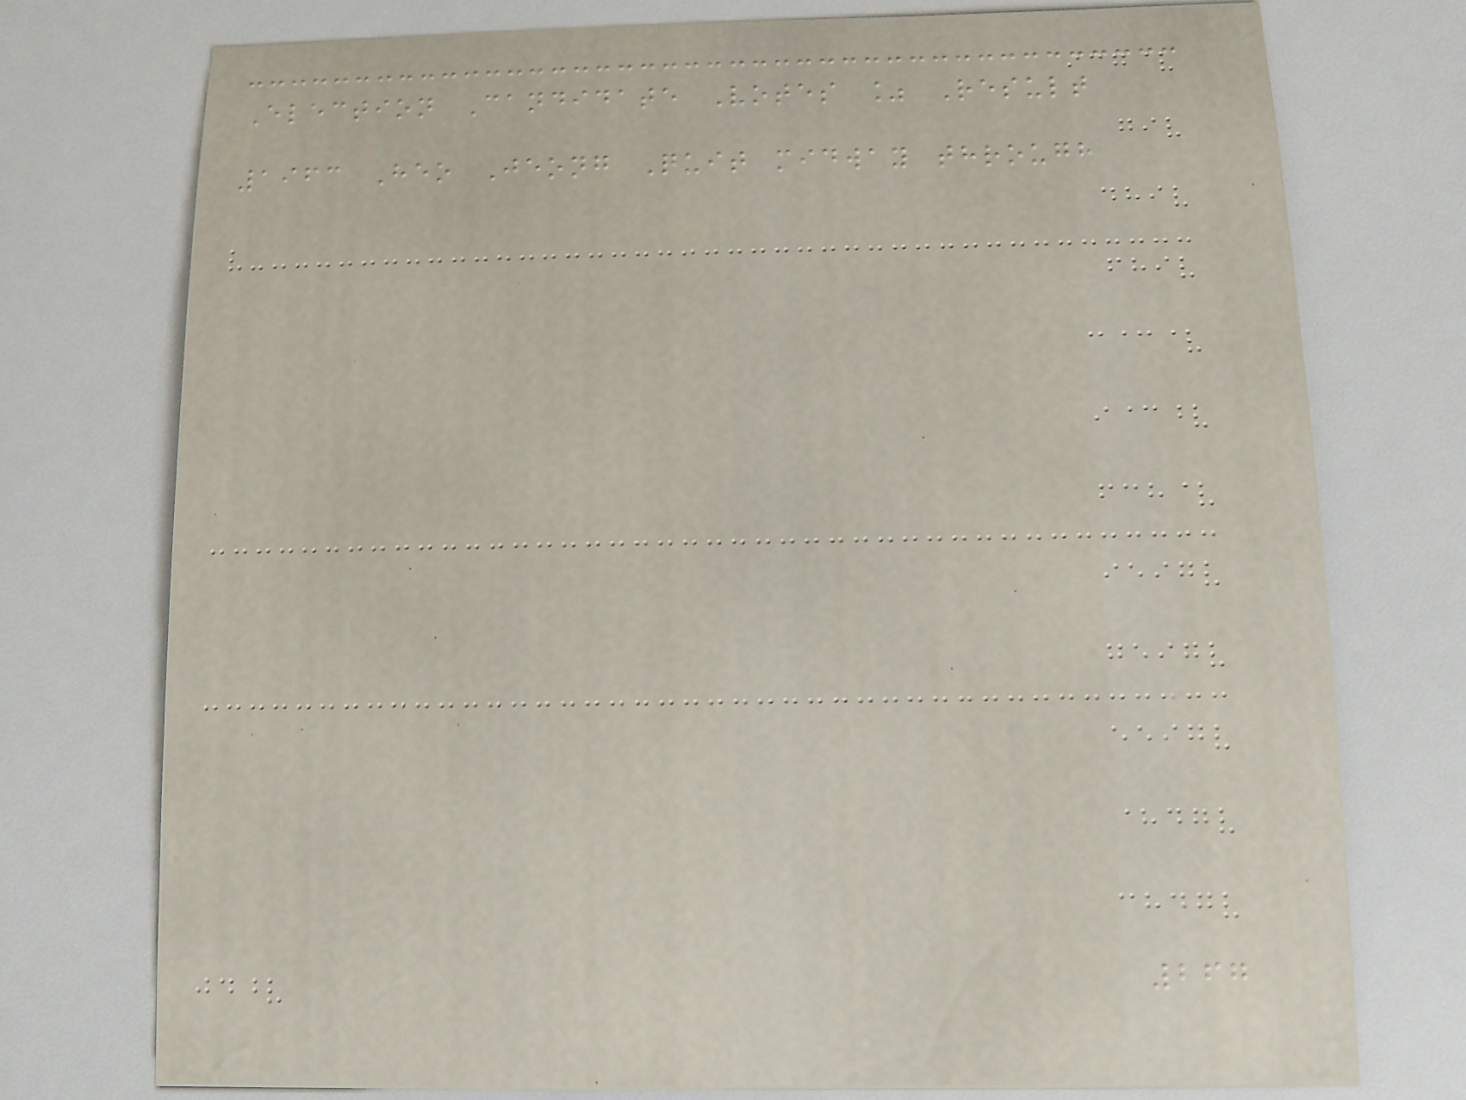Election Candidate Votes % Result
1963 Heo Jeong Quit midway through
267
